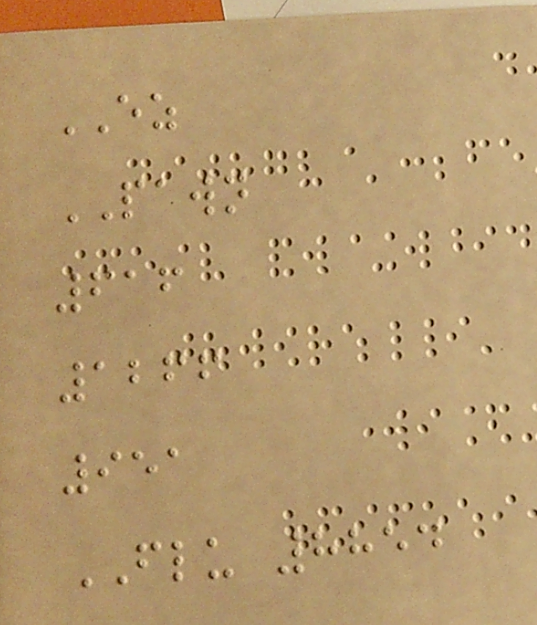EZ
PAWN
616
1266
951
FLU 8854
